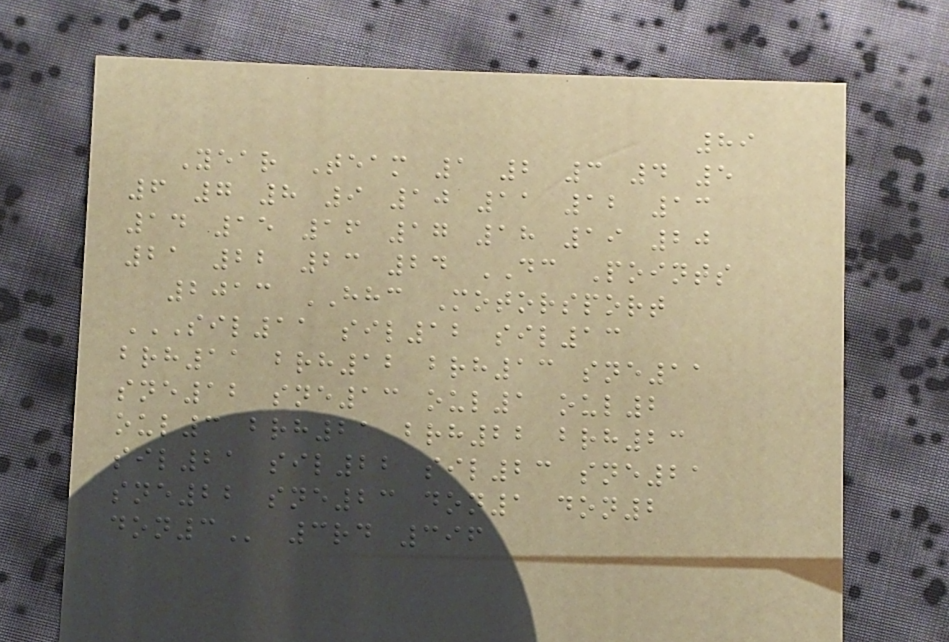89
Year Team 1 2 3 4 5
6 7 8 9 10 11 12 13
14 15 16 17 18 19 20
21 22 23 24 DC Points
2013 HHC Motorsport
SIL11 SIL12 SIL13
BRH11 BRH12 BRH13 SNE11
SNE12 SNE13 OUL1 OUL2
OUL3 BRH21 BRH22 BRH23
SIL21 SIL22 SIL23 SNE21
SNE22 SNE23 DON1 DON2
DON3 3rd 396
